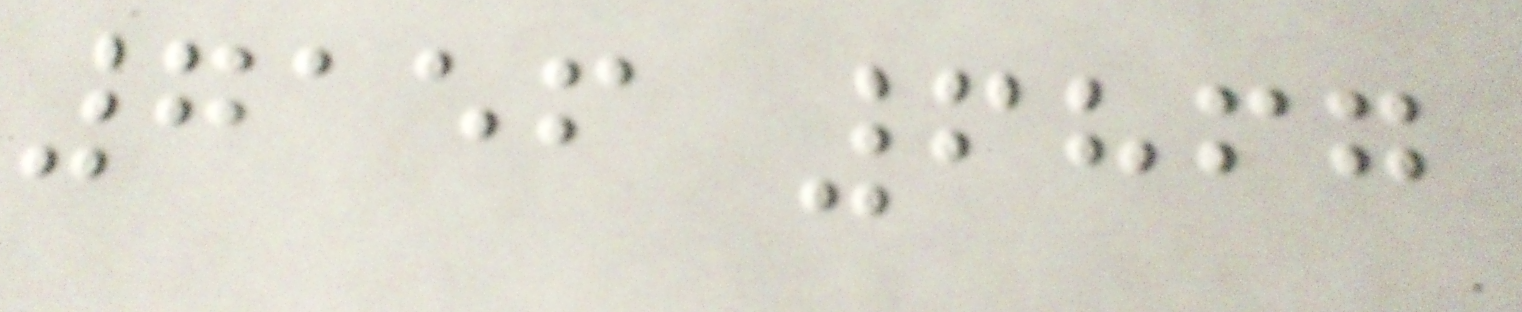7156 6867
